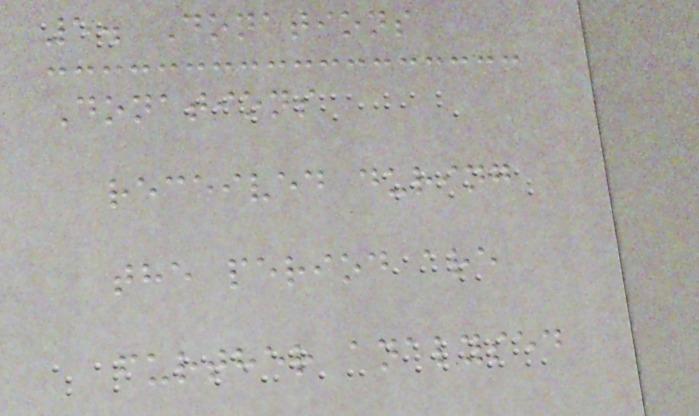5. Donations
Donations
received during
the period are
further analysed
